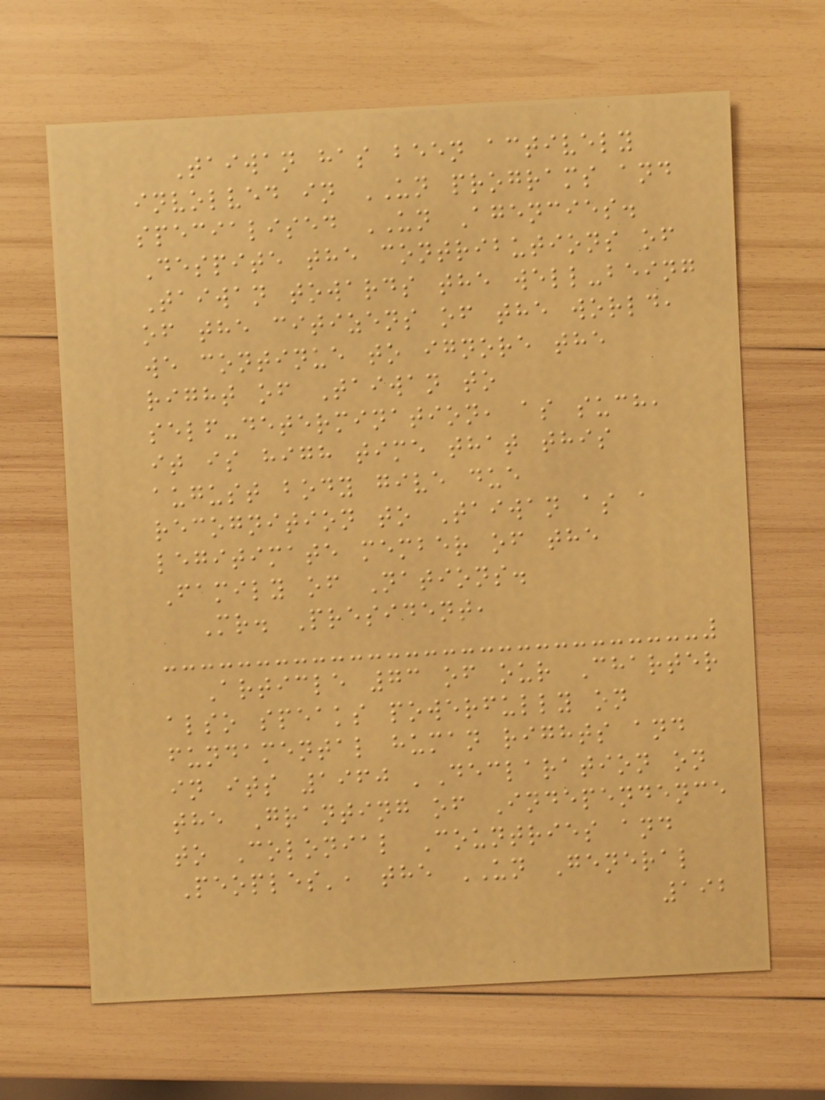Taiwan has been actively
involved in UN programs and
specialised UN Agencies.
Despite the contributions of
Taiwan towards the well-being
of the citizens of the world,
we continue to ignore the
right of Taiwan to
self-determination, as such,
it is high time that this
august body give due
recognition to Taiwan as a
legitimate member of the
Family of Nations.
Mr. President,
Article 73 of our Charter
also speaks powerfully on
fundamental human rights and
in its 1960 'Declaration on
the Granting of Independence
to Colonial Countries and
Peoples', the UN General
192
